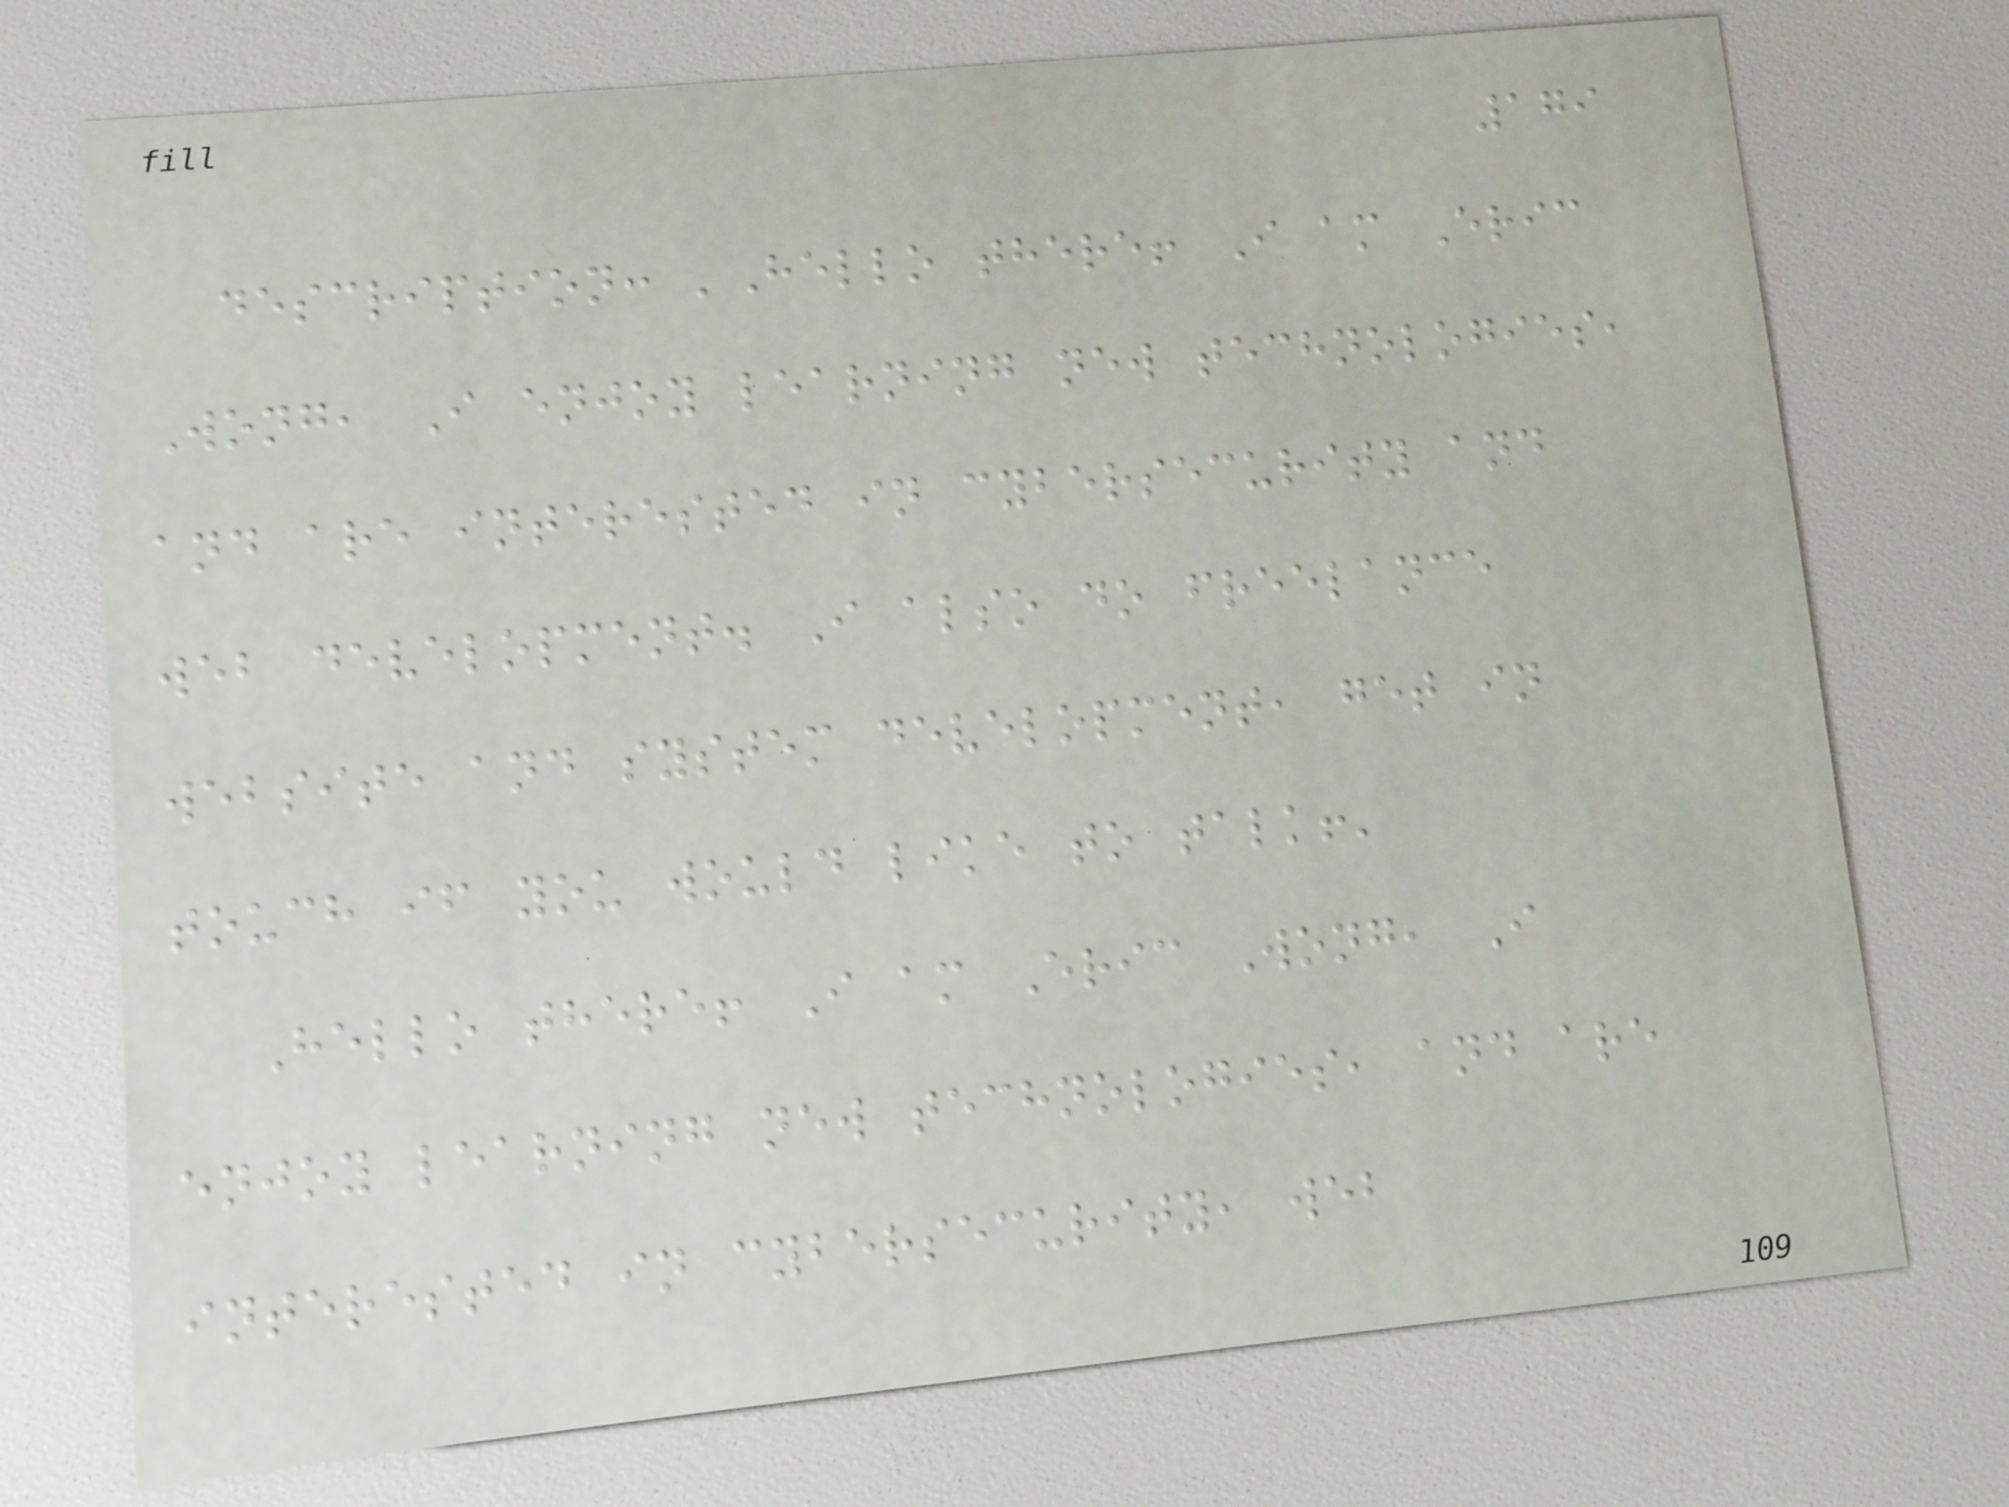179
description: 'Hello there! I am Eric
Wong, I enjoy learning new technologies,
and are interested in cybersecurity and
web development. I also do freelance
website and system development, get in
touch if you would like to talk!'
Hello there! I am Eric Wong, I
enjoy learning new technologies, and are
interested in cybersecurity, web
